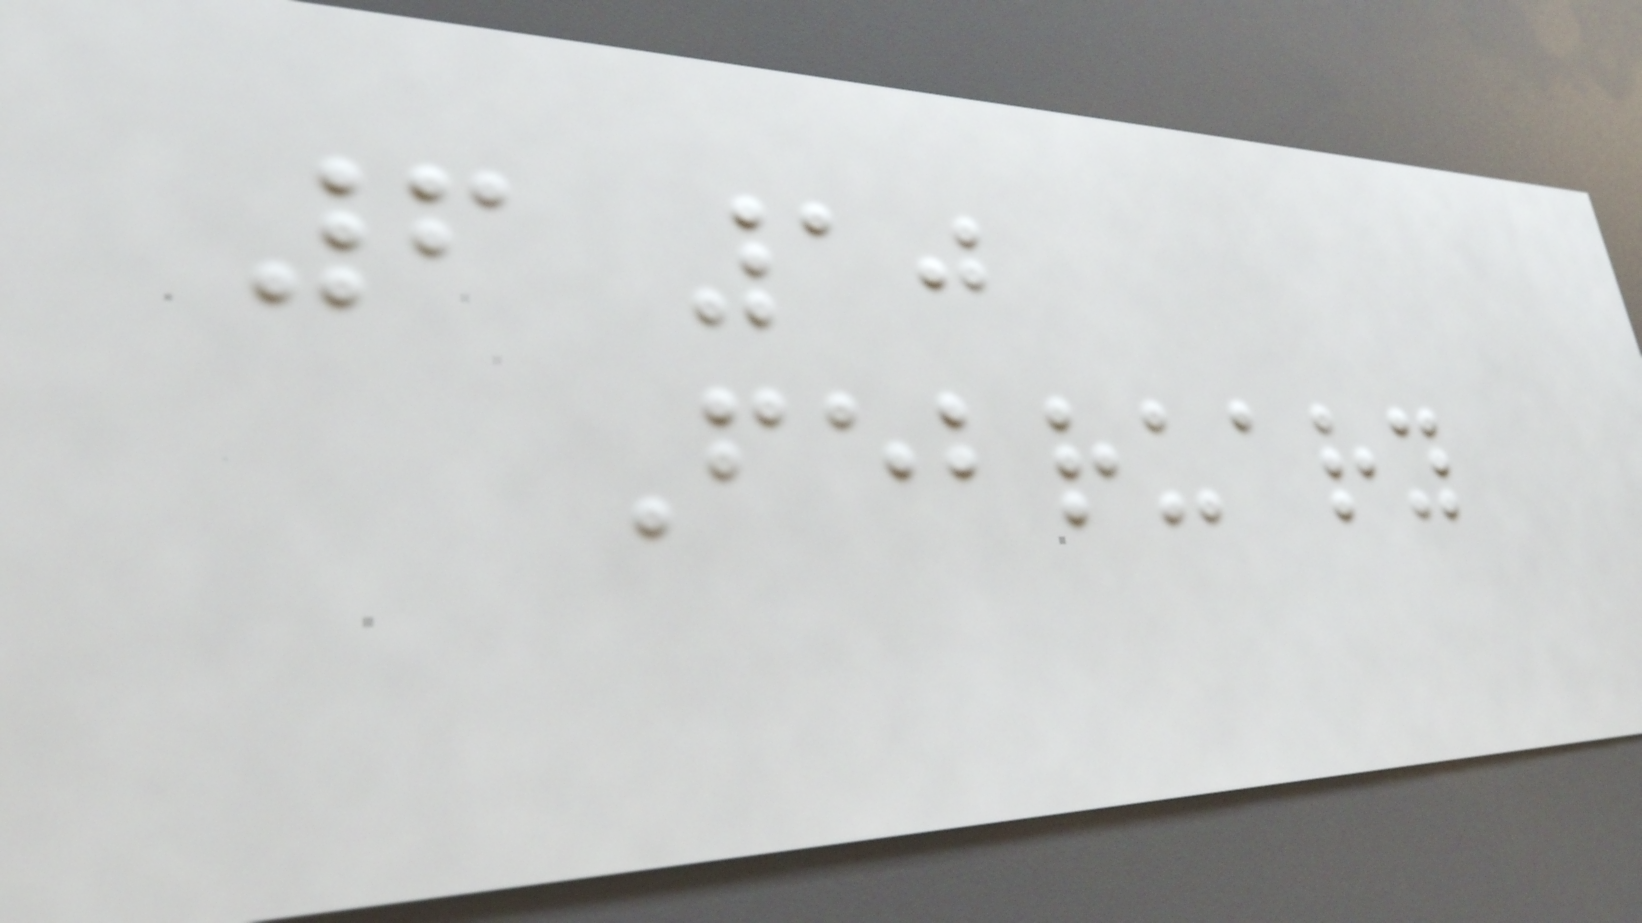6 10
February
